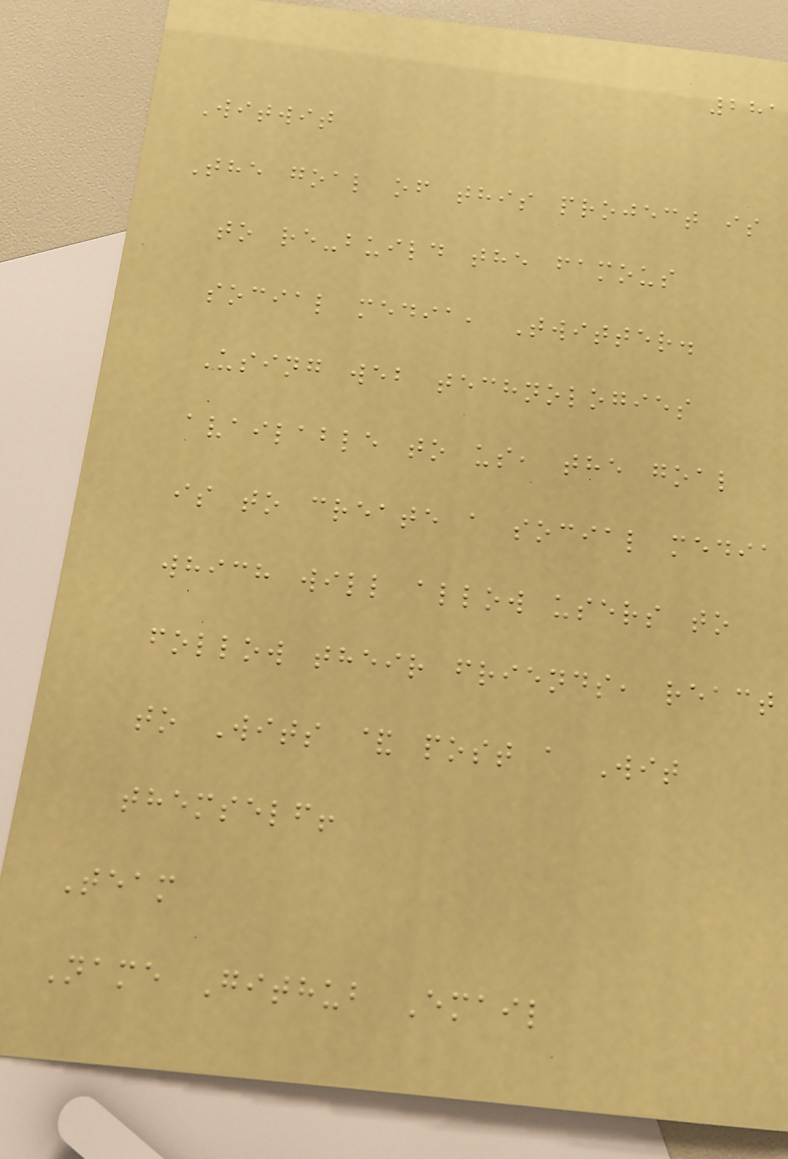281
Witwit
The goal of this project is
to re-build the famous
social media, Twitter.
Using web technologies
available to us, the goal
is to create a social media
which will allow users to
follow their friends, react
to Wits & post a Wit
themself!
Team
Name Github Email
